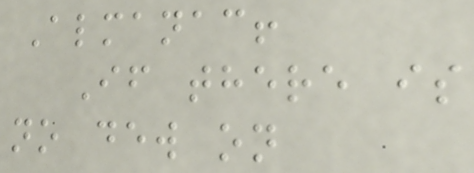Almanac!
If there is
no dew on
